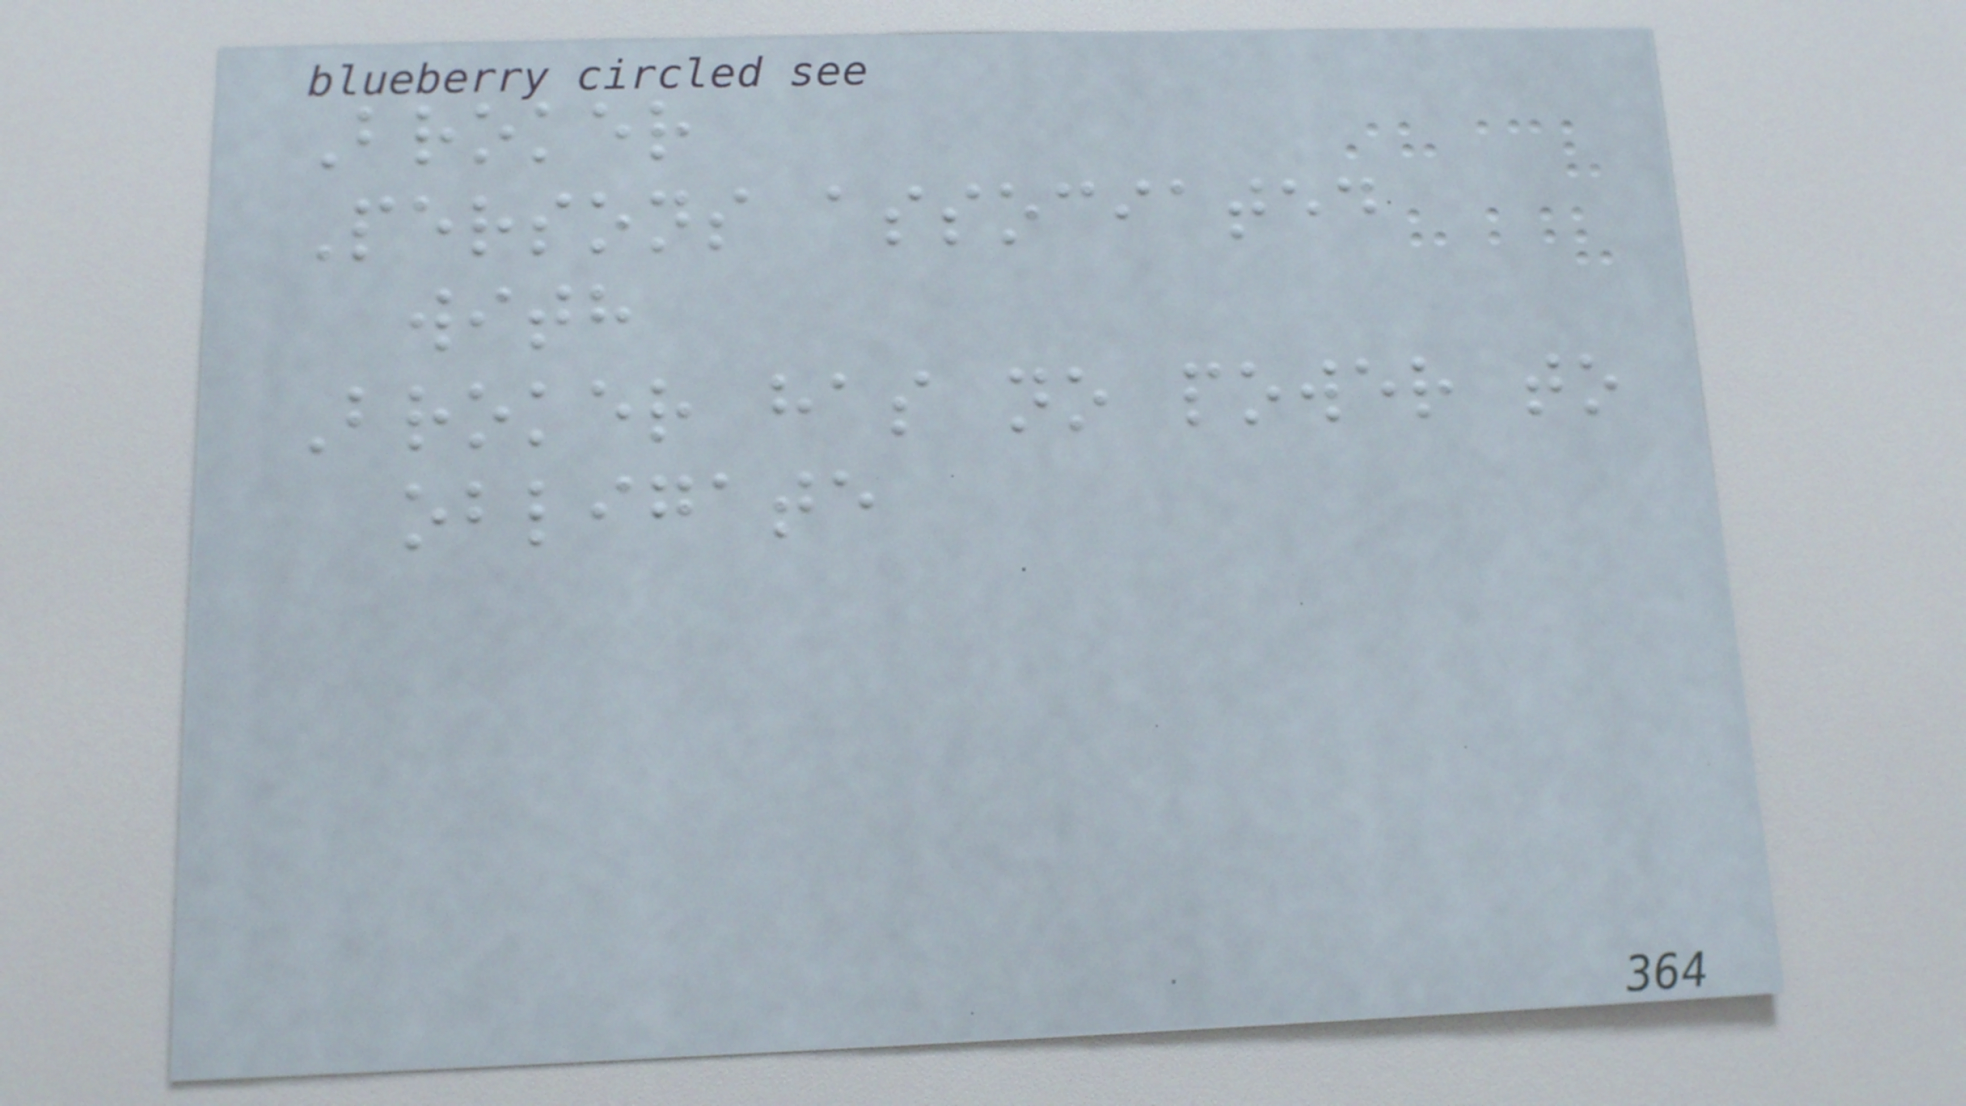Broker
Persons associated
with
Broker has no power to
obligate
